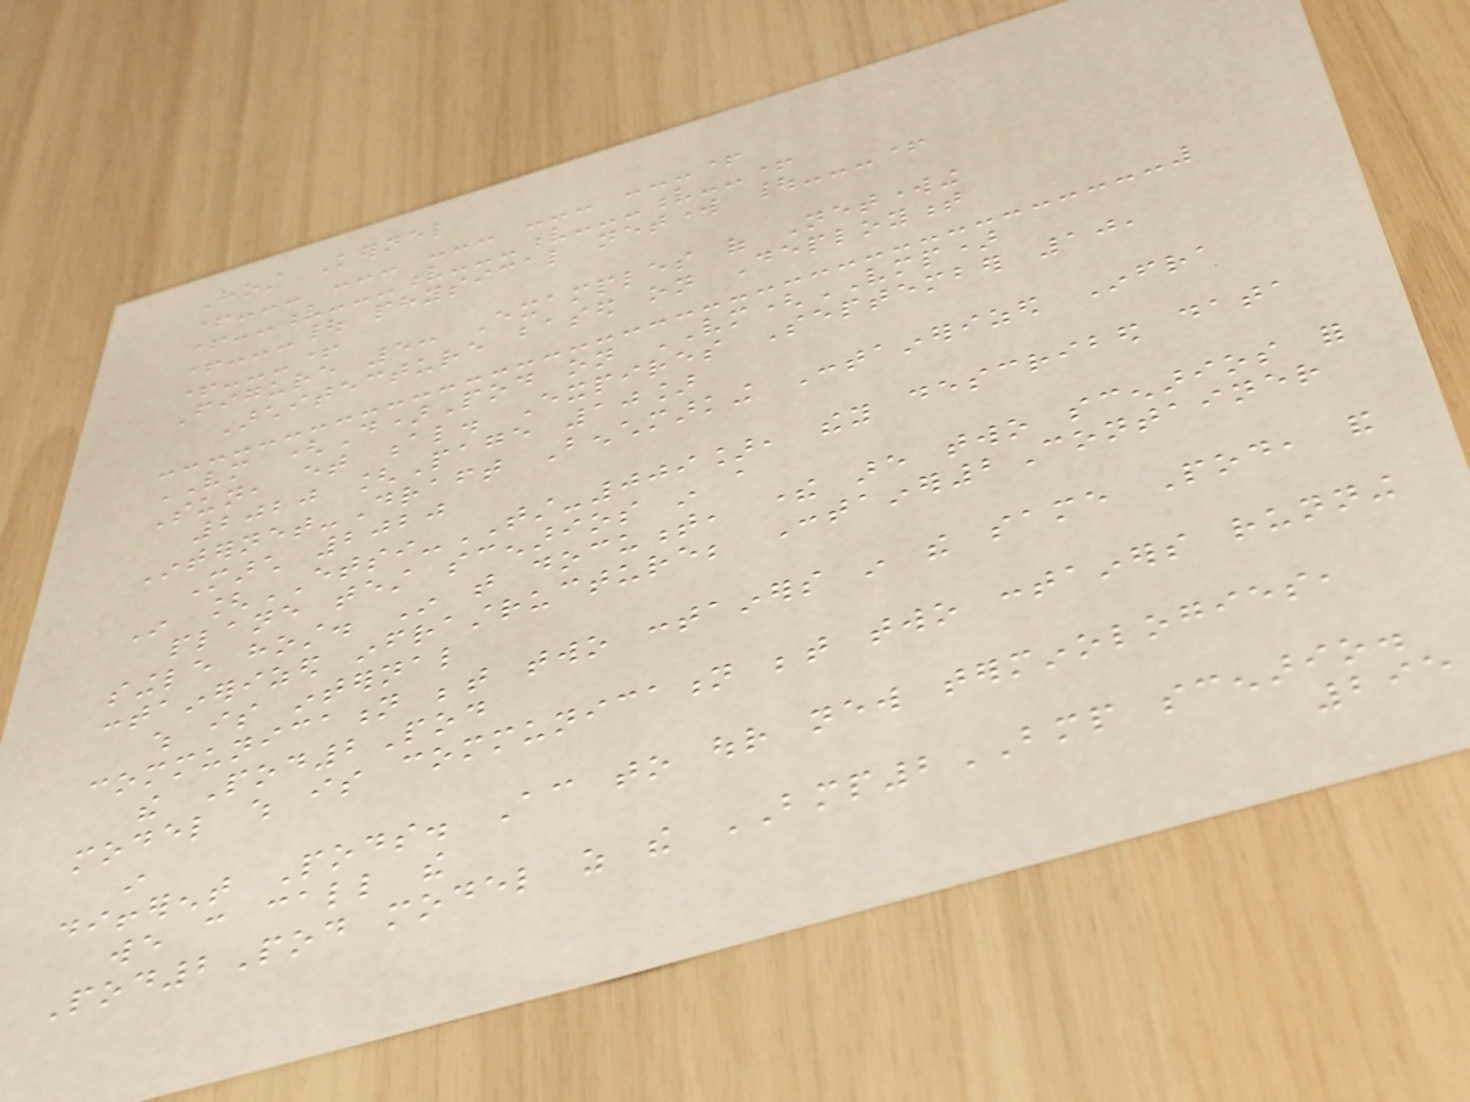Host Kernel
+--- --- --- --- ---+
+--v---v---v---v--+
+---| physical network |---+
+---+
Figure 5: Examples of Networking
Architecture based on Deployment
VM (D)Pod on VM(VMP)
Sun, et al. Expires September 10,
2020 [Page 10]
Internet-Draft Benchmarking Containerized Infra
March 2020
In [ETSI-TST-009], they described data
plane test scenarios in a
single host. In that document, there are two scenarios for
containerized infrastructure; Container2Container
which is internal
communication between two containers in the same Pod, and
the Pod2Pod
model which is communication between two containers running
in
different Pods. According to our new terminologies,
we can call the
Pod2Pod model as the BMP2BMP scenario.
295
